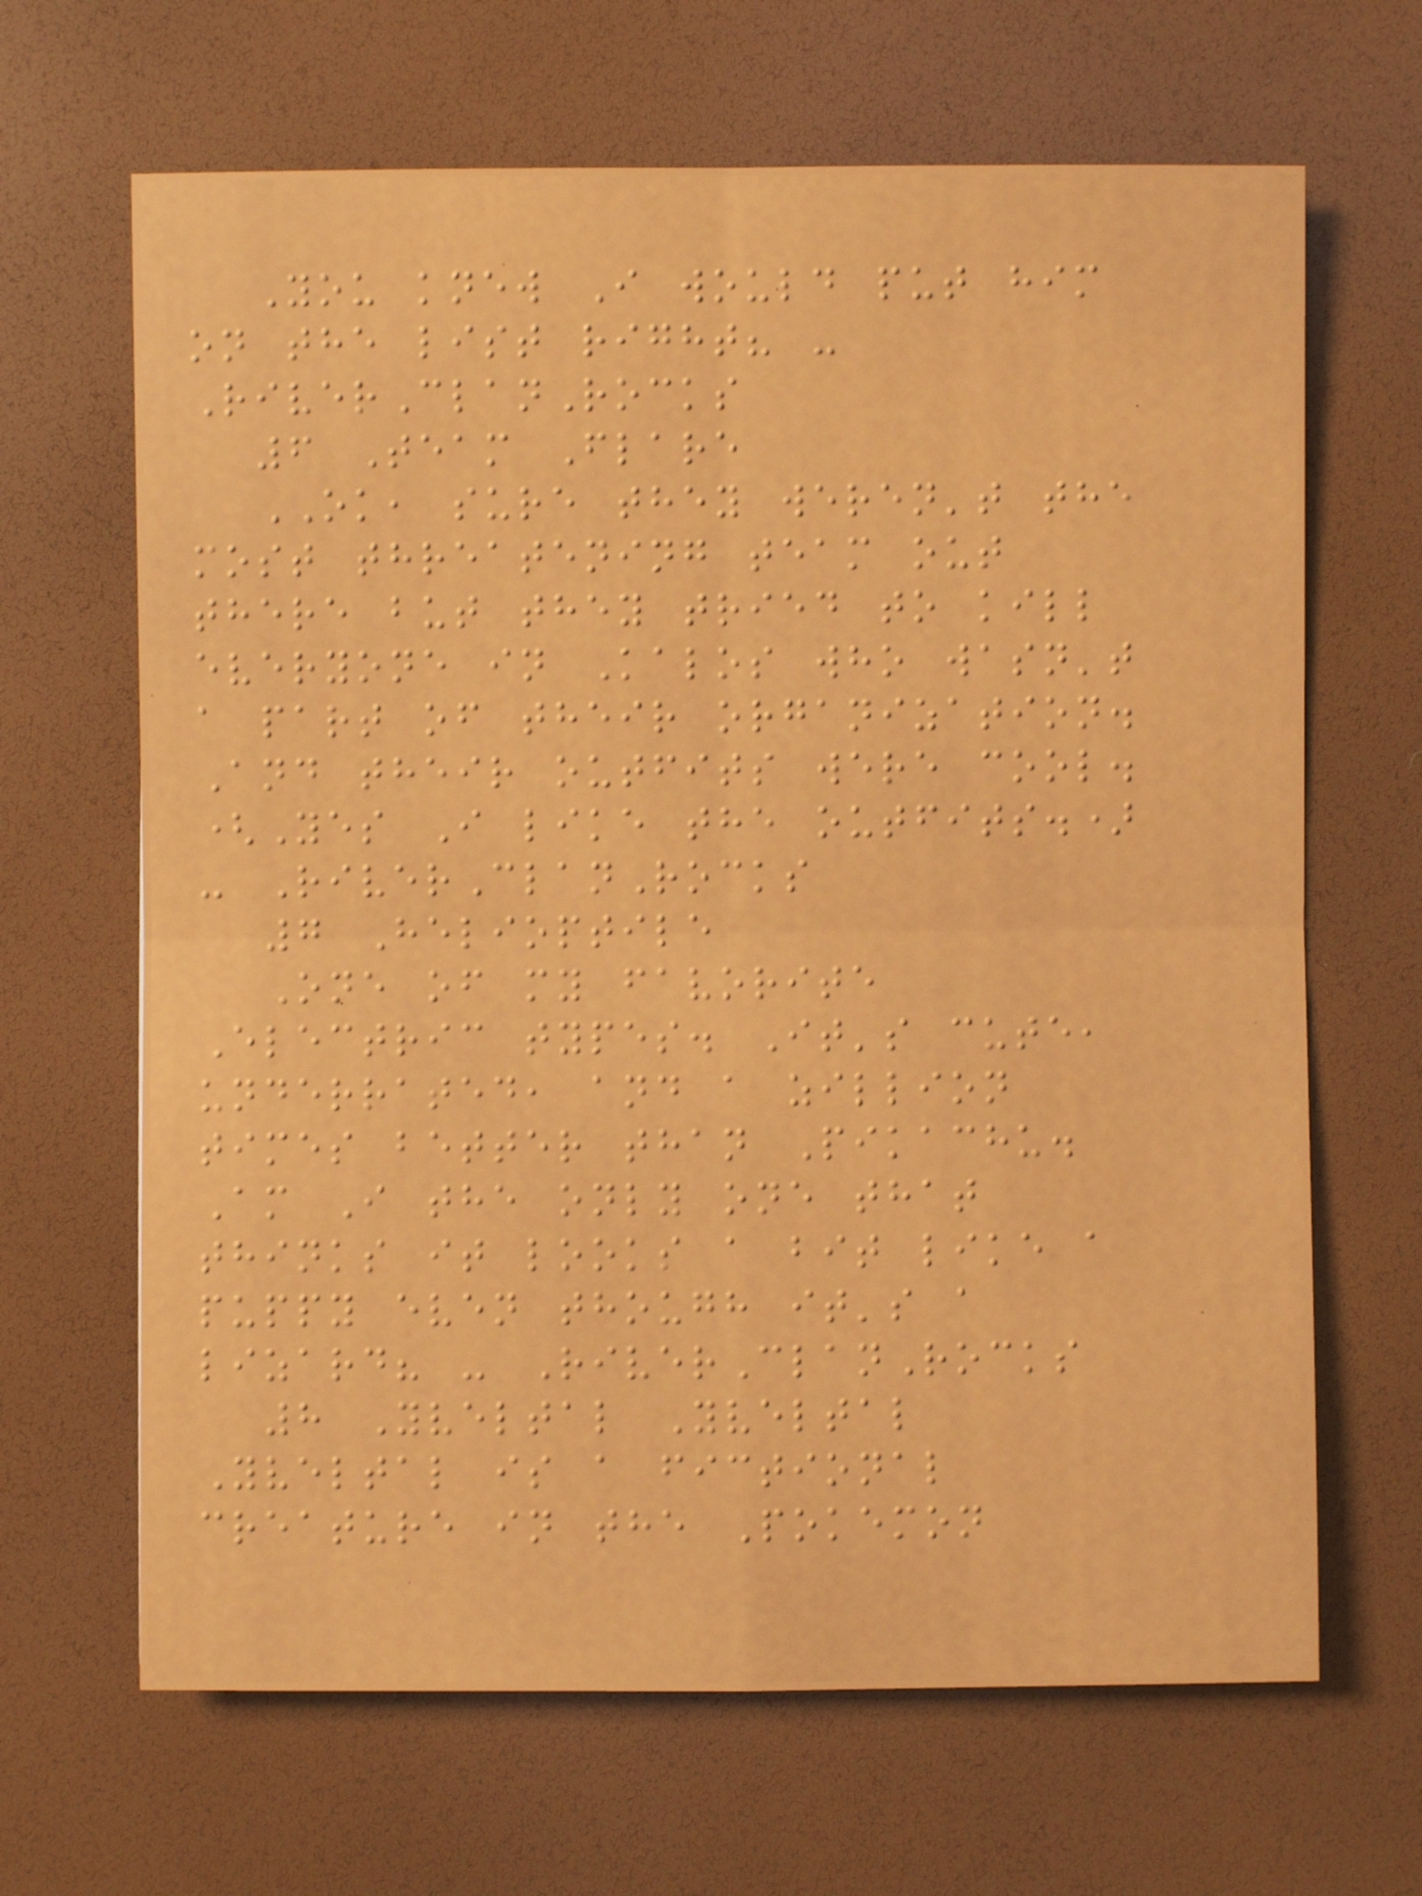You knew I would put him
on the list right? -
RiverClanRocks
6 Team Flare
OK, sure they weren't the
most threatening team out
there but they tried to kill
everyone in Kalos who wasn't
a part of their organization.
And their outfits were cool.
(Yes I like the outfits.)
- RiverClanRocks
7 Helioptile
One of my favorite
Electric types. It's cute,
underrated, and a zillion
times better than Pikachu.
Am I the only one that
thinks it looks a bit like a
puppy even though it's a
lizard? - RiverClanRocks
8 Yveltal Yveltal
Yveltal is a fictional
creature in the Pokemon
